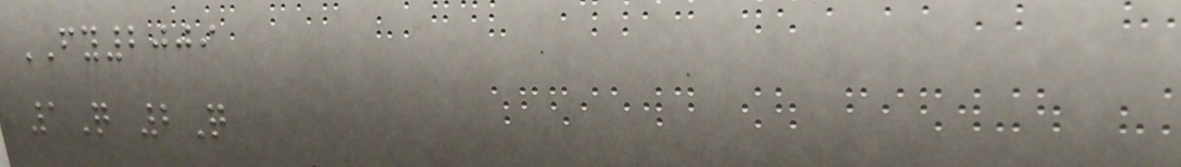FY2009
1Q 2Q
